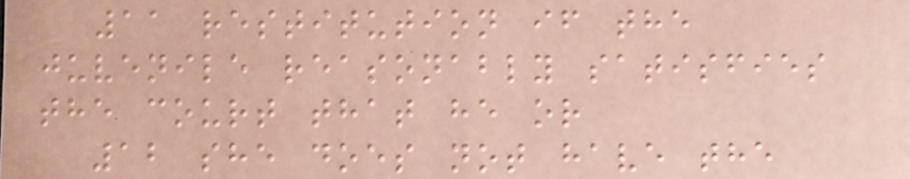11 restitution if the
juvenile reasonably satisfies
the court that he or
12 she does not have the
